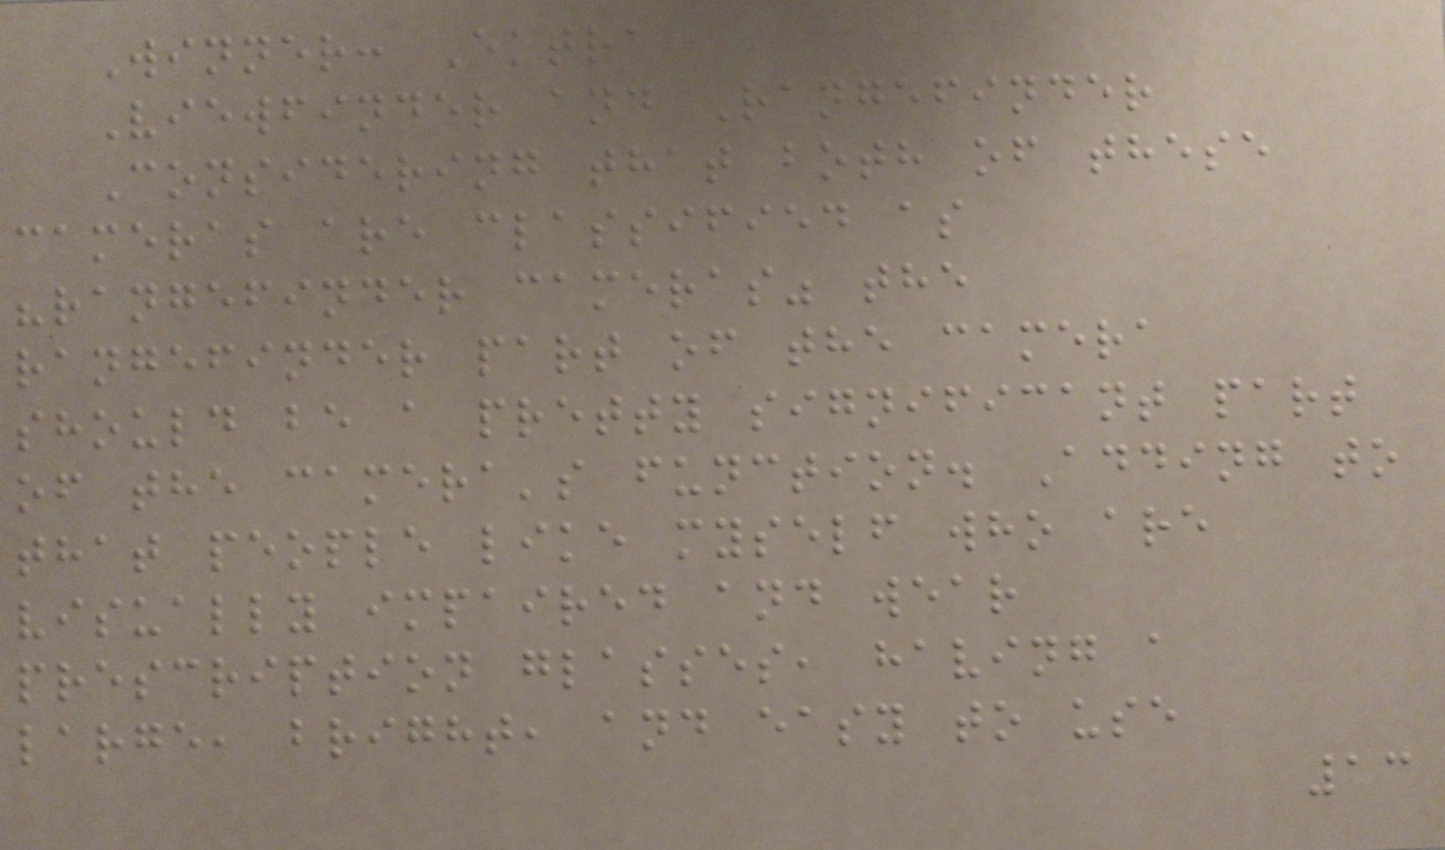Winner: Ektra
Viewfinder and Rangefinder
Considering that both of these
cameras are classified as
"rangefinder cameras" the
rangefinder part of the camera
should be a pretty significant part
of the camera's function. Adding to
that people like myself who are
visually impaired and wear
prescription glasses, having a
large, bright, and easy to use
13
